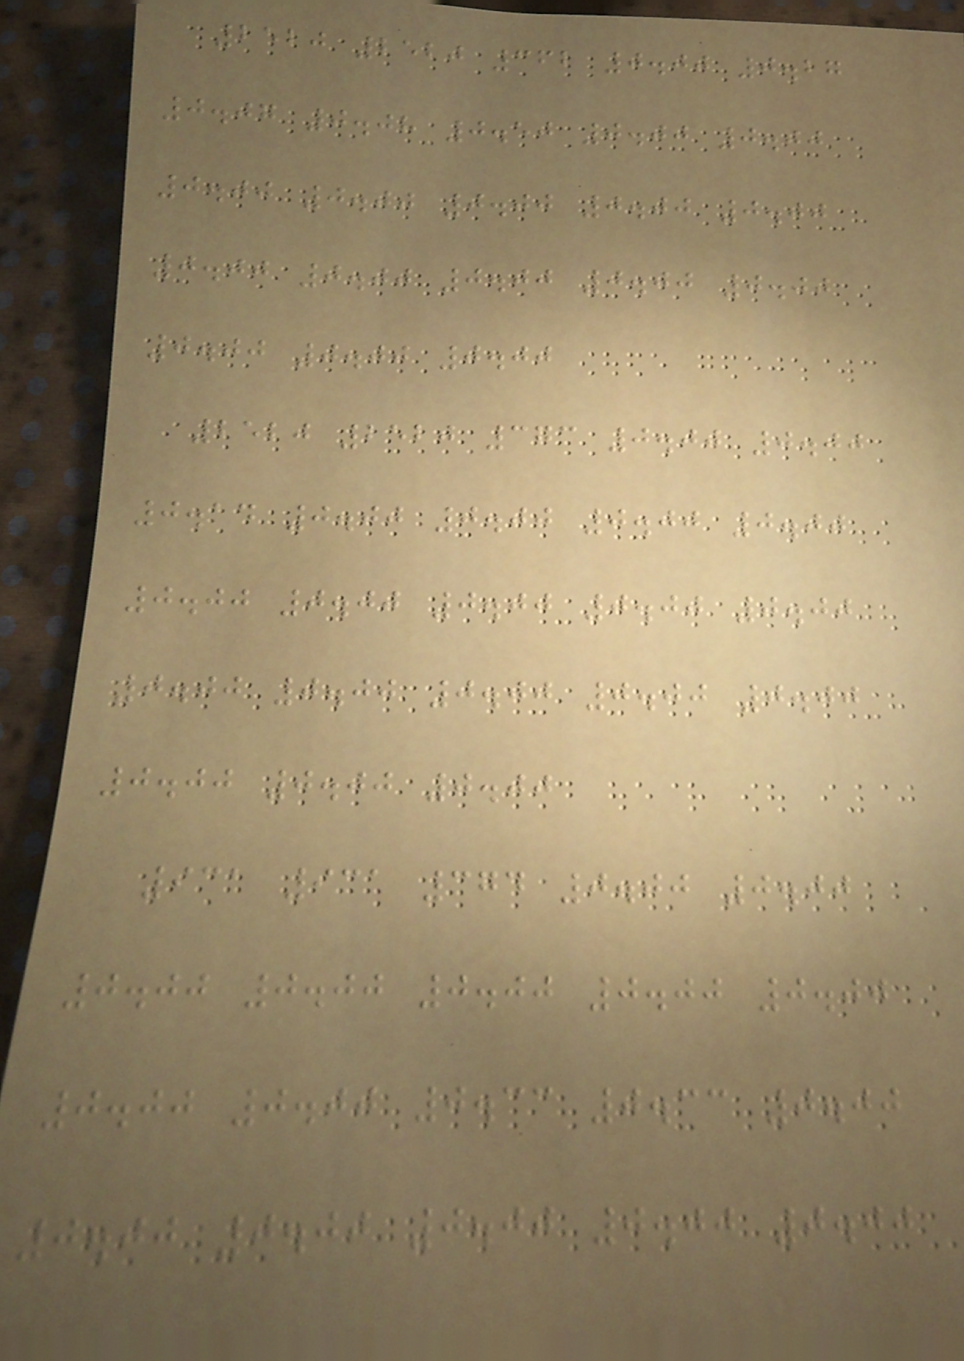2520 2520 362 0.00 0.27
0.07 0.08 0.50 0.00 0.00
0.00 0.00 0.00 0.00 0.00
0.00 0.00 0.00 0.00 0.00
0.00 0.00 0.00
2520 2520 373 0.00 0.00
0.14 0.00 0.00 0.00 0.00
0.00 0.00 0.00 0.00 0.00
0.00 0.00 0.00 0.00 0.00
0.00 0.00 0.00
931 931 374 0.00 0.00
0.00 0.00 0.00 0.00 0.00
0.00 0.00 0.33 0.33 0.00
0.00 0.00 0.00 0.00 0.00
